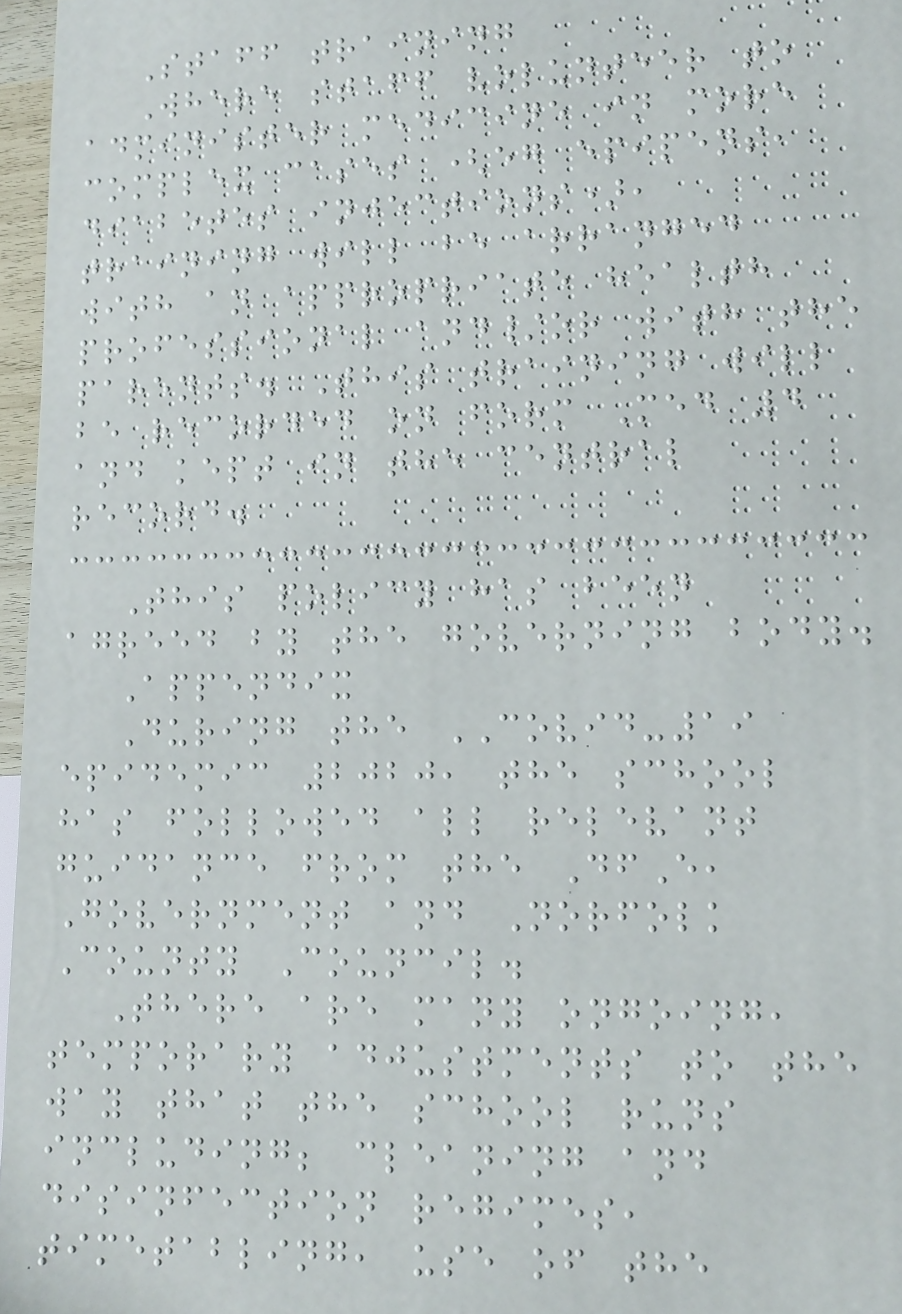Staff training
Where staff volunteer to
administer medicine in more
complex cases (eg epipens,
diabetes injections),
training will be arranged
with an appropriate health
professional and/or with the
parents. This training will
be recorded on form Med 4
and kept in the central
record.
This policy has been
agreed by the governing body.
Appendix
During the COVID-19
epidemic 2020, the school
has followed all relevant
guidance from the DfE,
Government and Norfolk
County Council.
There are many ongoing,
temporary adjustments to the
way that the school runs
including; cleaning and
disinfection regimes,
timetabling, use of the
